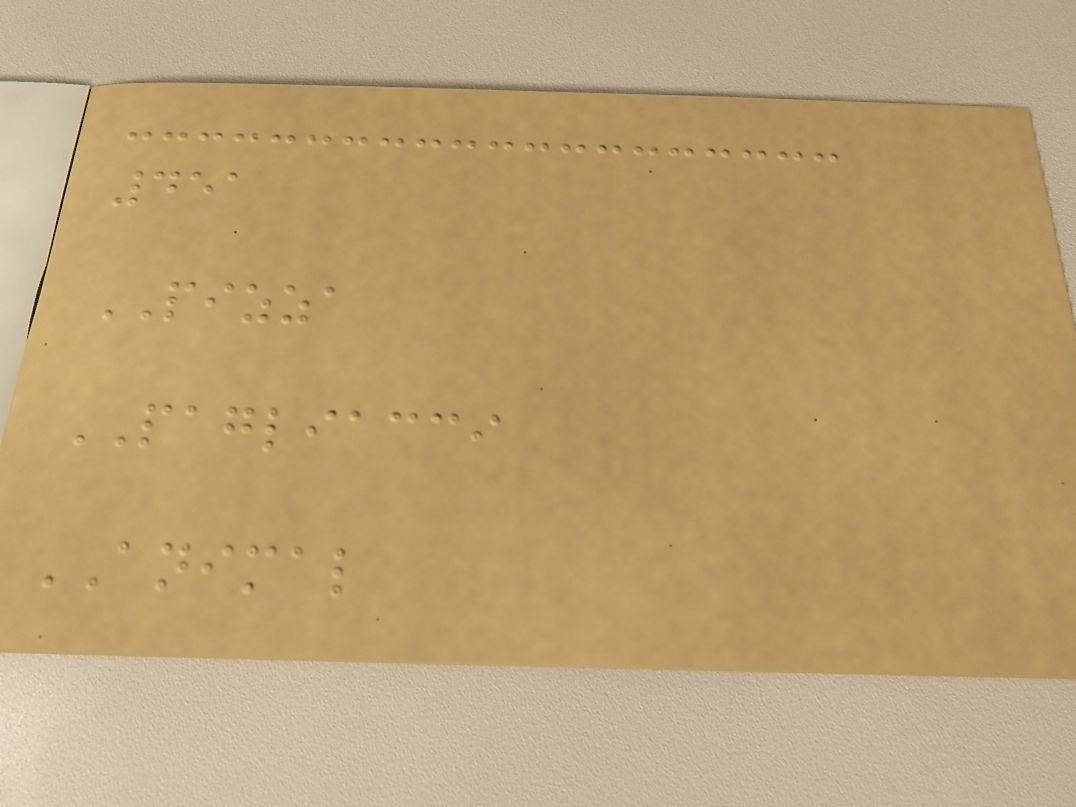451
PIZZA
PAGLIACCI
ANIMAL
